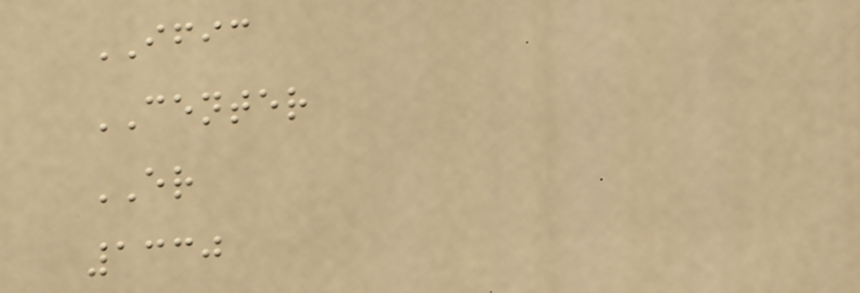IFIC
CENTER
ER
1330
